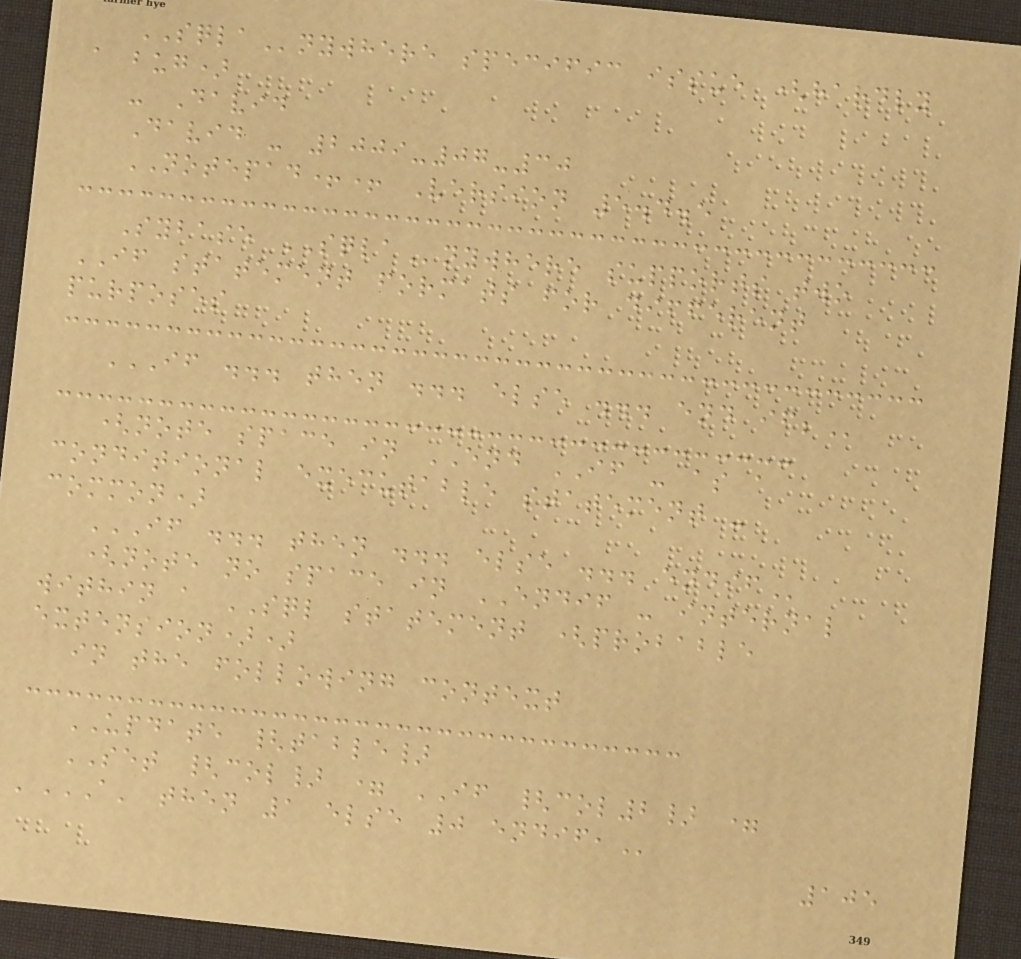SQLAnywhere specific issue (hardly
a bug)
- David
David - 2009-07-30
NOTEPAD++ Version 5.4.5
Sybase SQLAnywhere supports two
IF statement formats for different
purposes
IF ... THEN ... ELSE ... END IF;
(note space in END IF - as a
conditional executable statement -
common)
IF ... THEN ... ELSE ... ENDIF
(note no space in ENDIF - internal
within a SQL statement (probable
extension))
in the following context
UPDATE {table}
SET {col} = IF {col2} =
'A' THEN 1 ELSE 0 ENDIF,
105
